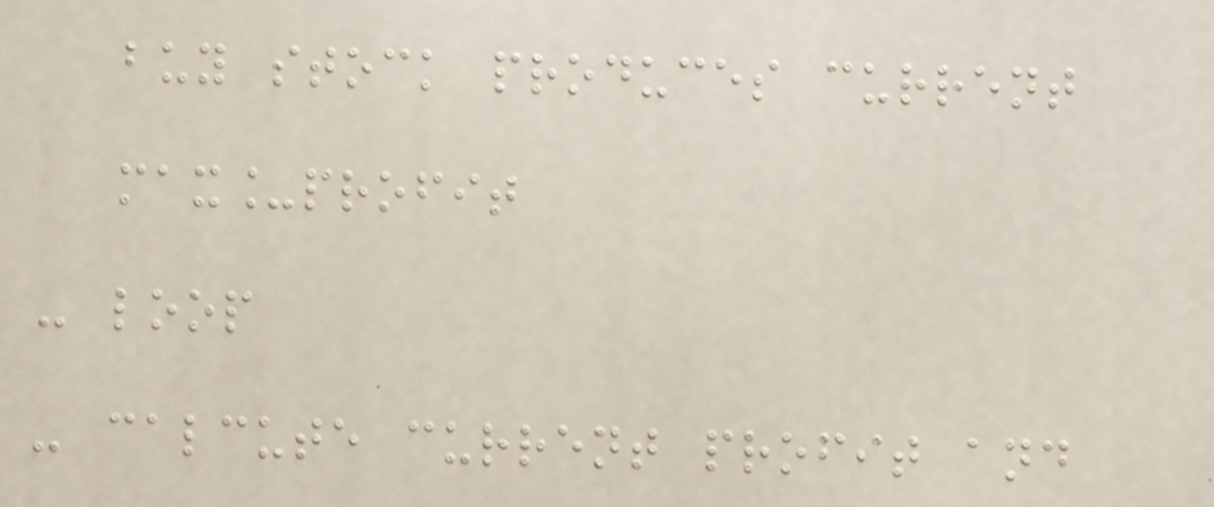buy stock produces current
max_profit
- loop
- calcute current profit and
